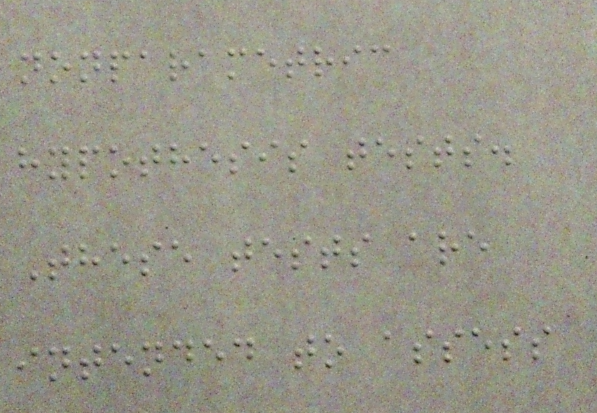nonparametric
hypothesis tests.
These tests are
intended to assess
